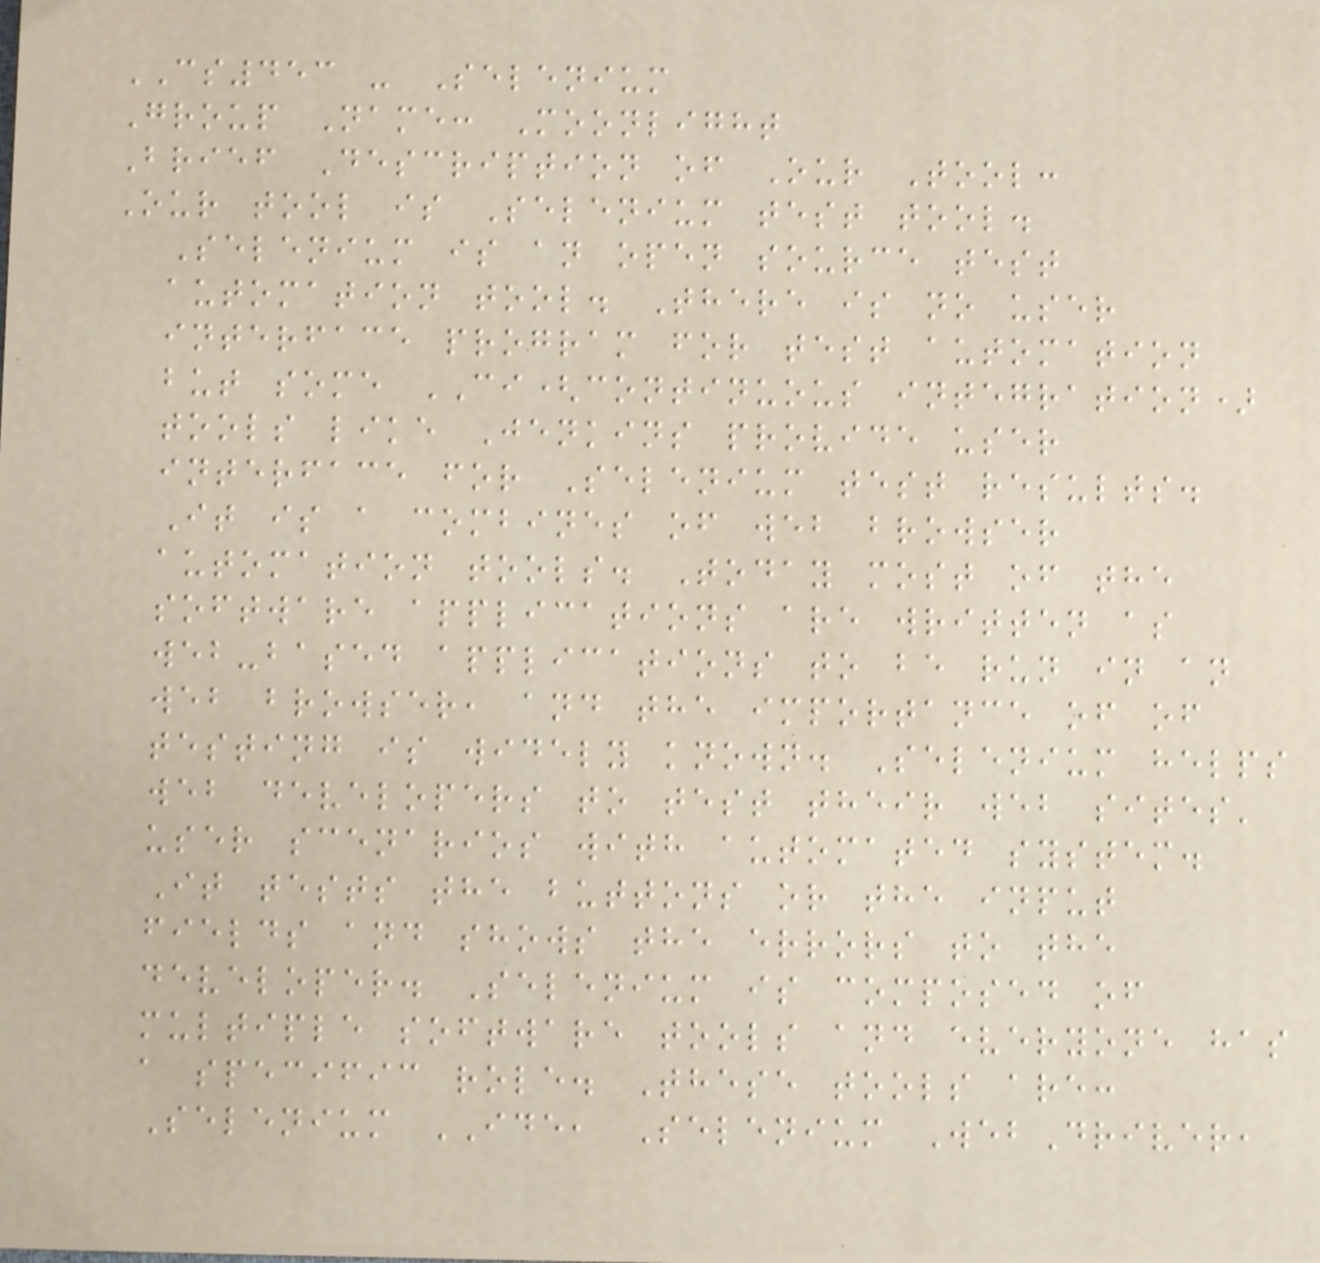CS453 - Selenium
Group Name: Moonlight
Brief Description of Our Tool:
Our tool is Selenium test tool.
Selenium is an open source test
automation tool. There is no user
interface program for test automation
but some CI(continuous integration)
tools like Jenkins provide user
interface for Selenium test results.
It is a combines of web browser
automation tools. Today most of the
software applications are written as
web-based applications to be run in an
web browser, and the importance of of
testing is widely known. Selenium helps
web developers to test their web sites'
user scenarios with automated system.
It tests the buttons or the input
fields and shows the errors to the
developer. Selenium is composed of
multiple software tools and everyone has
a specific role. These tools are:
Selenium IDE, Selenium WebDriver,
